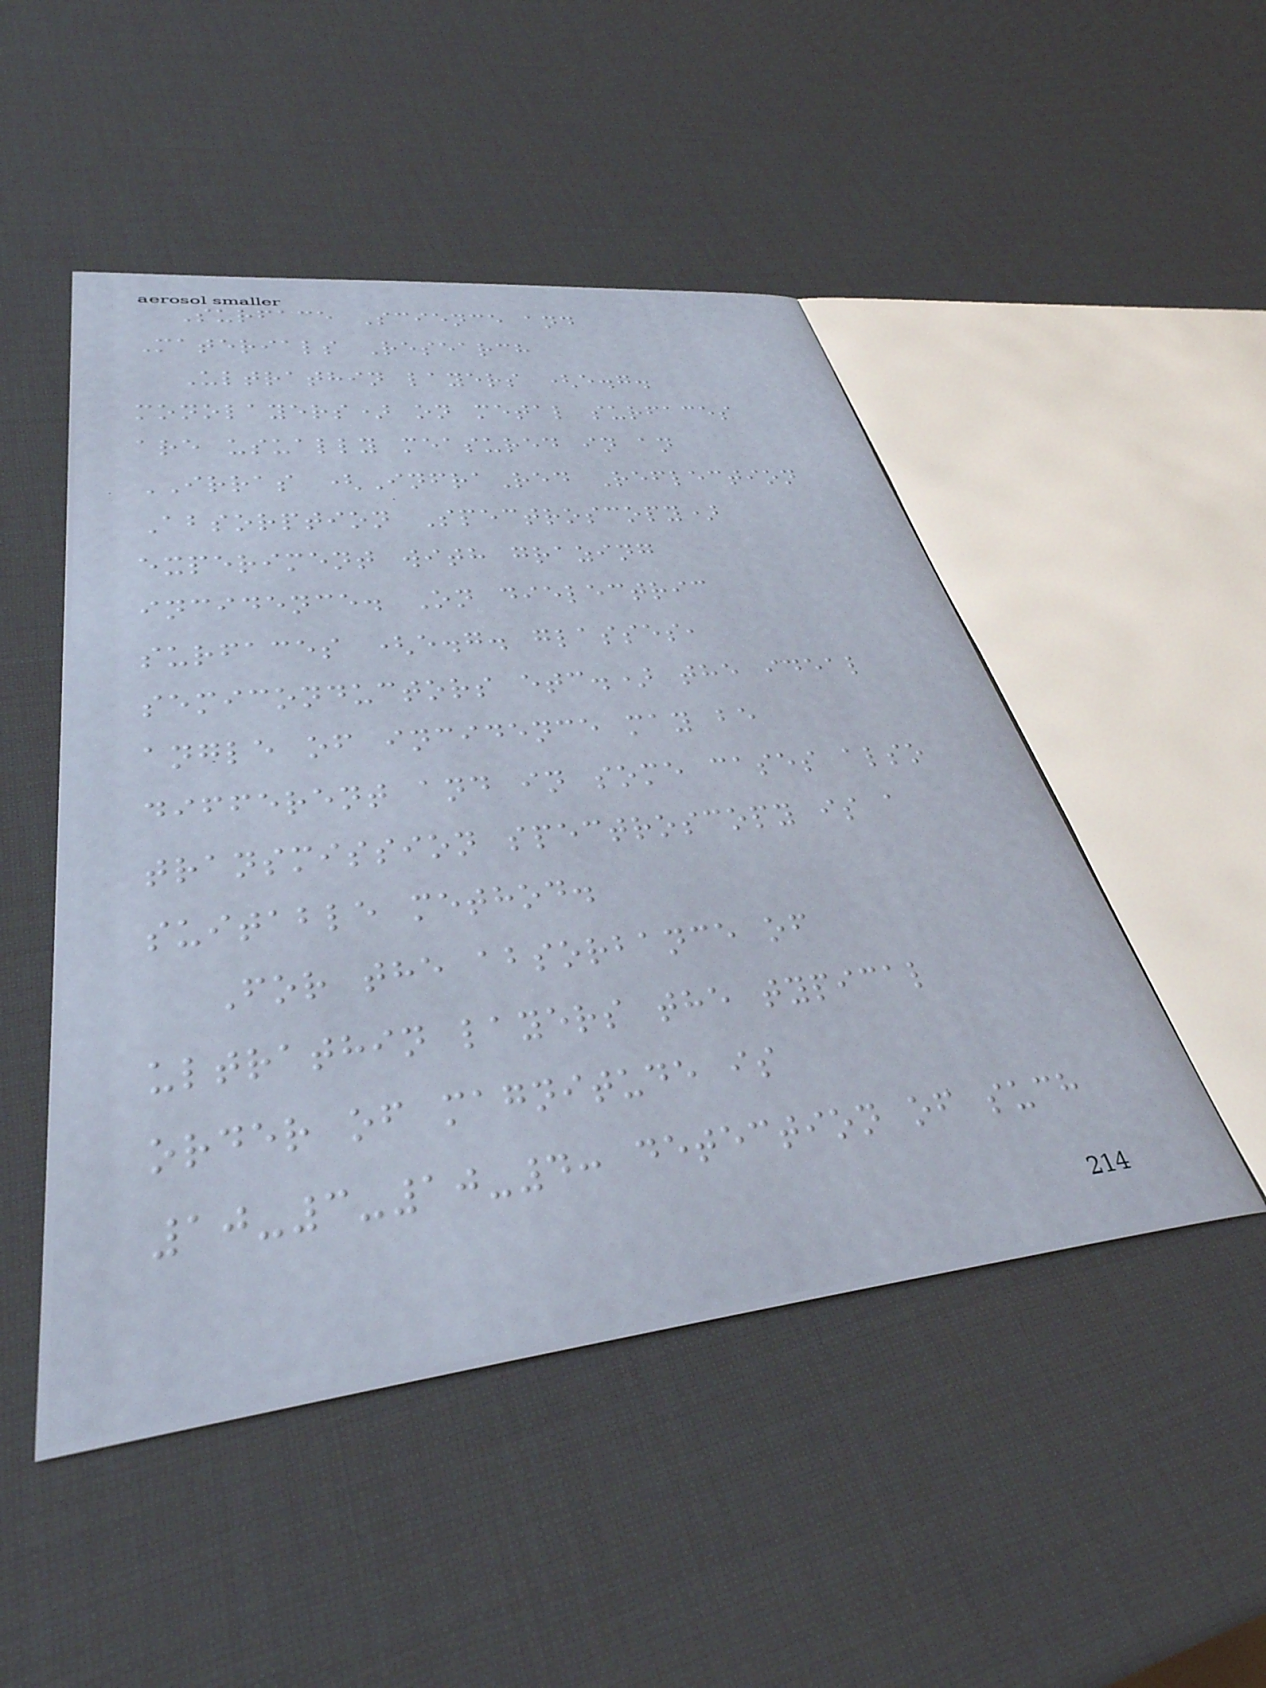Surface Science and
Materials Research
Ultrathin layers (e.g.
monolayers) on metal surfaces
are usually measured in an
IRRAS (InfraRed Reflection
Absorption Spectroscopy)
experiment with grazing
incidence. On dielectric
surfaces (e.g. glasses,
semiconductors etc.) the ideal
angle of incidence may be
different and in some cases also
transmission spectroscopy is a
suitable method.
For the absorbance of
ultrathin layers the typical
order of magnitude is
10-3-10-4: detection of such
